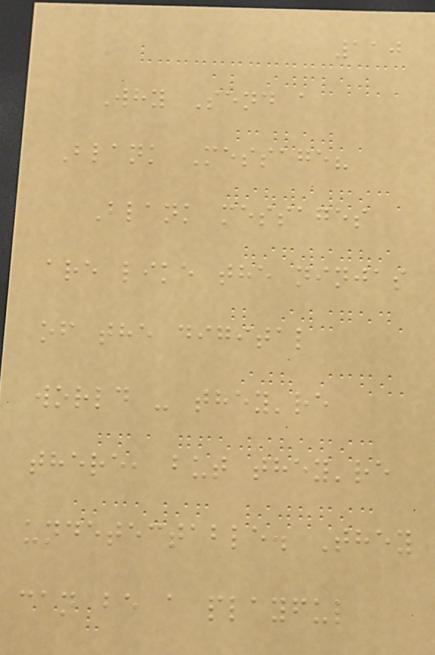110
Why Send a
Blank Message?
Blank messages
are like the ninjas
of the digital
world - they're
there, but they're
undetectable. They
can be a playful
